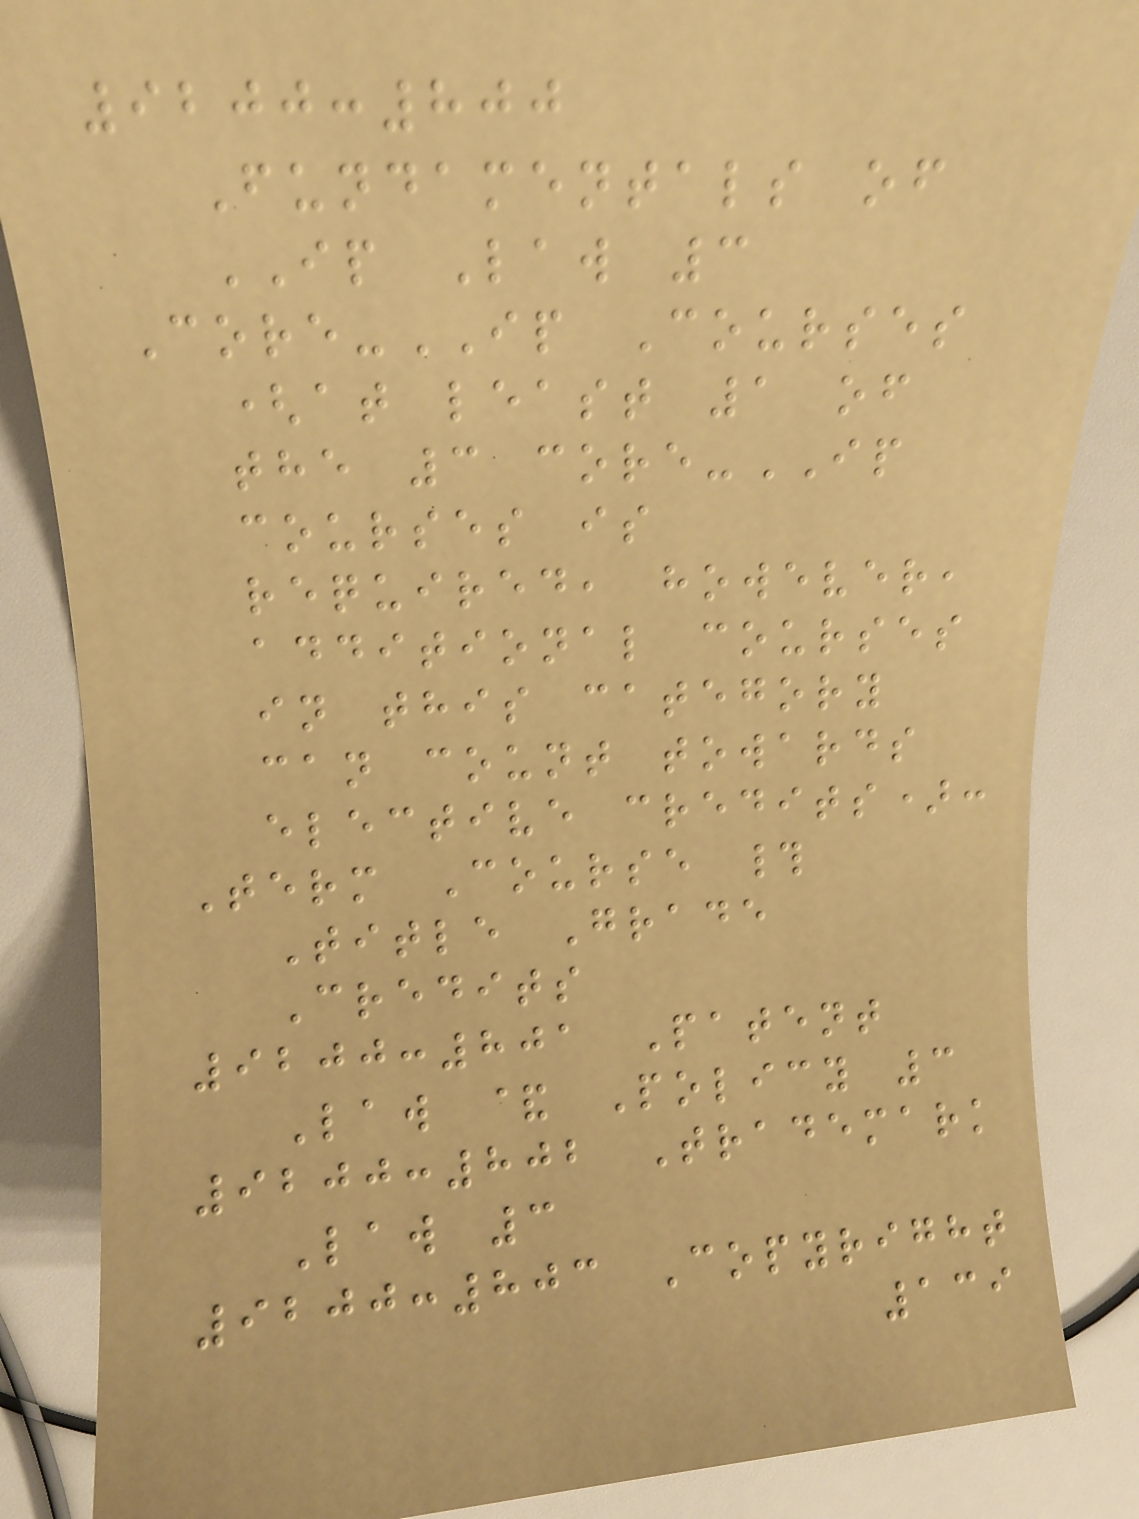9200:800
Fundamentals of
IP Law 3
Core-IP Courses
(at least 1 of
the 3 core-IP
courses is
required, however,
additional courses
in this category
can count towards
elective credits):
Term Course #
Title Grade
Credits
9200:801 Patent
Law & Policy 3
9200:802 Trademark
Law 3
9200:803 Copyright
139
